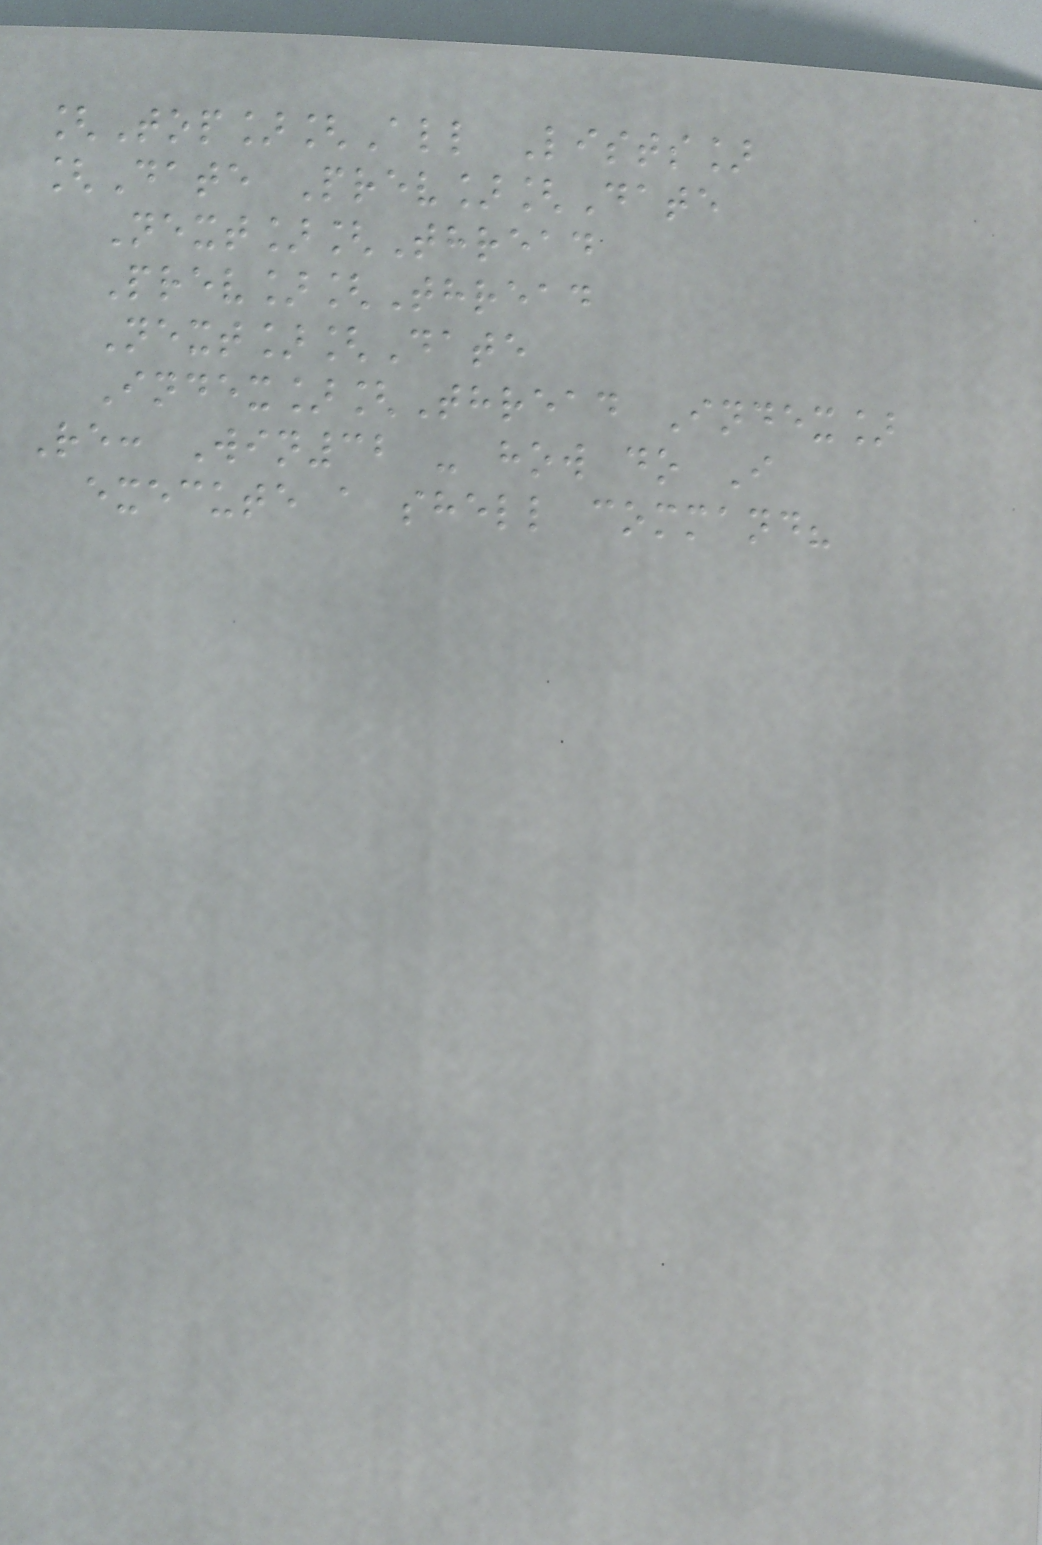[Top][All Lists]
[Date Prev][Date
Next][Thread
Prev][Thread
Next][Date
Index][Thread Index]
Re: Win32 - how do I
execute a shell command?
